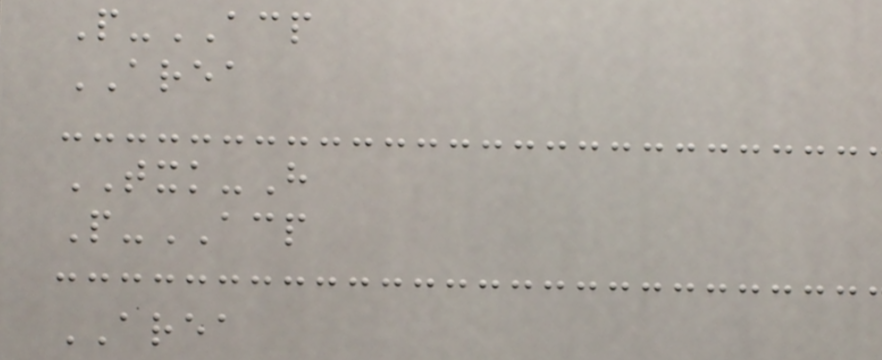P-ACP
AREA
TXK-H
P-ACP
AREA
